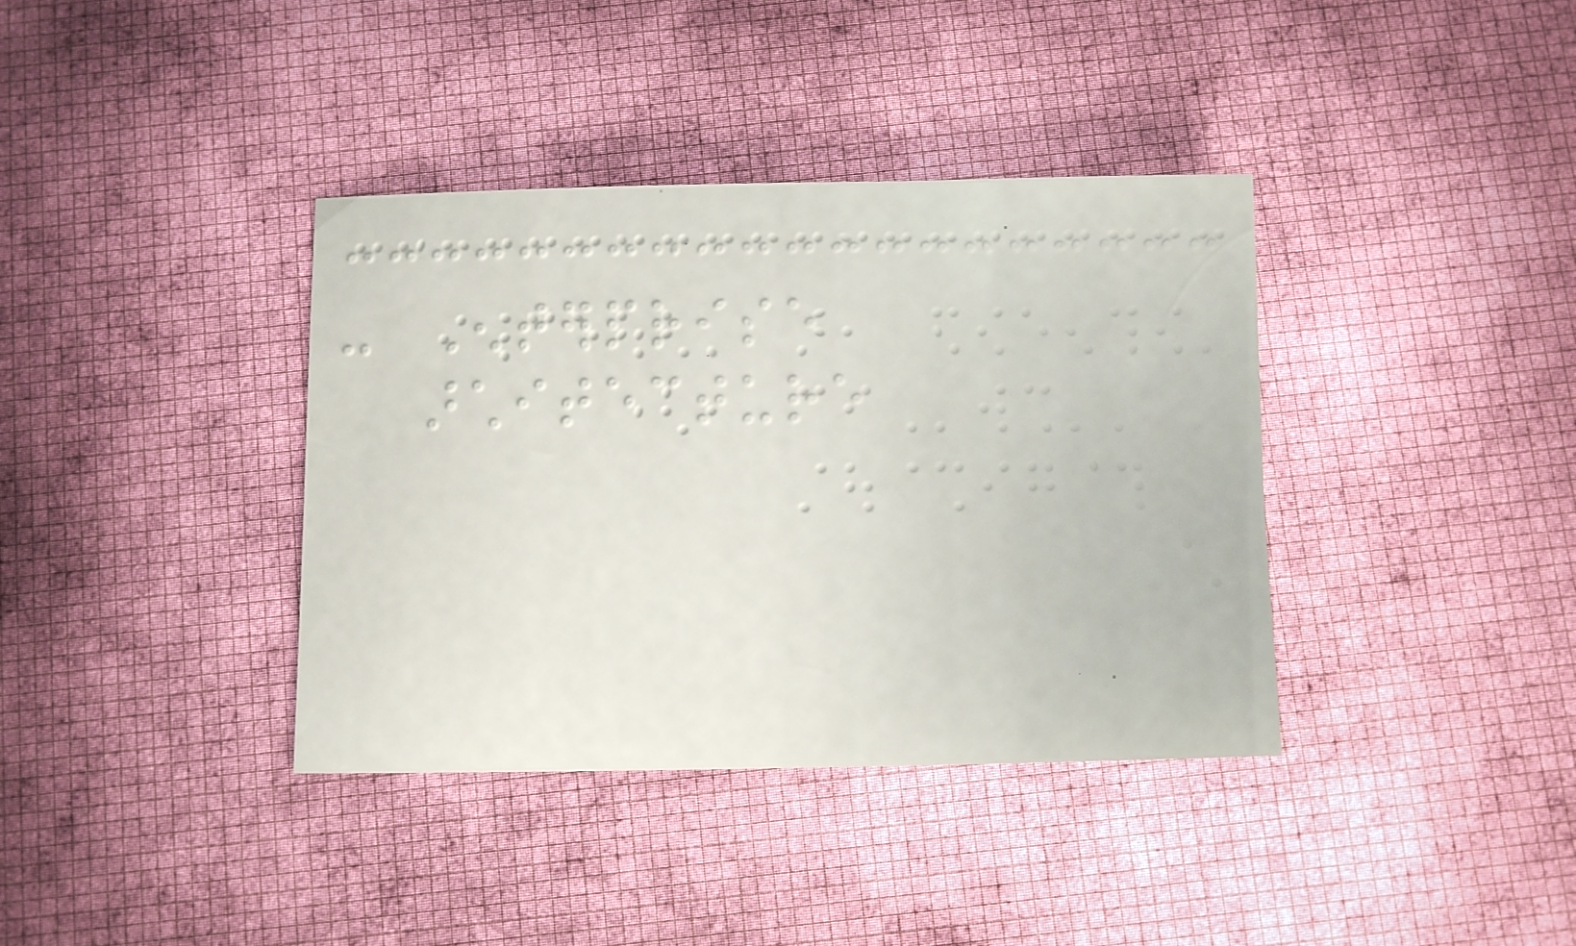- Enterprise
architecture
